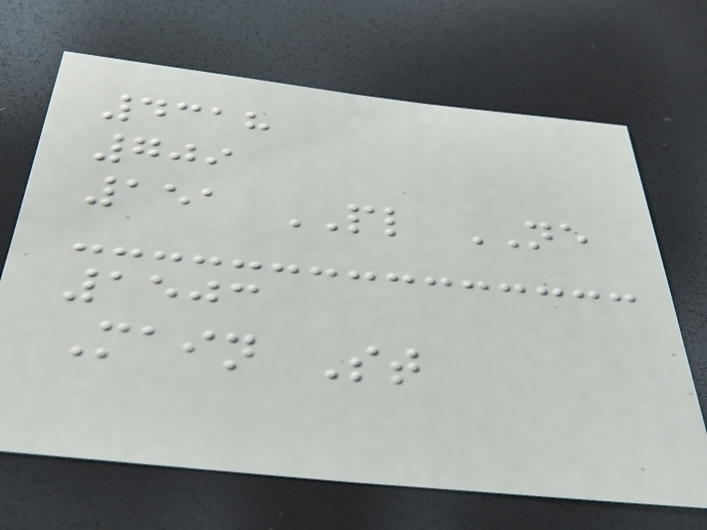4318
709
151 PL NE
1503
Main St
